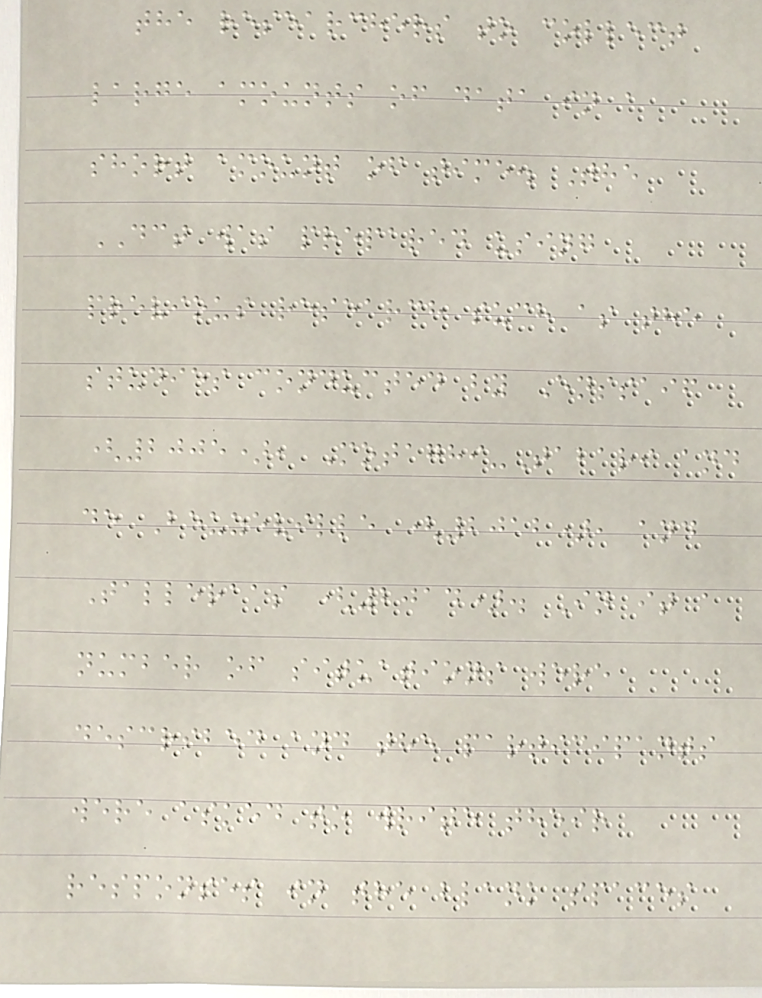the researchers to collect
large amounts of data in a
short amount of time. The
DCT was prepared using
previous research such as the
studies conducted by Enssaif
(2005), Motaghi-Tabari and
de Beuzeville (2012), and
Talleraas (2014). In it a
number of situations were
described and the participants
were asked to write their
responses in the blank spaces
